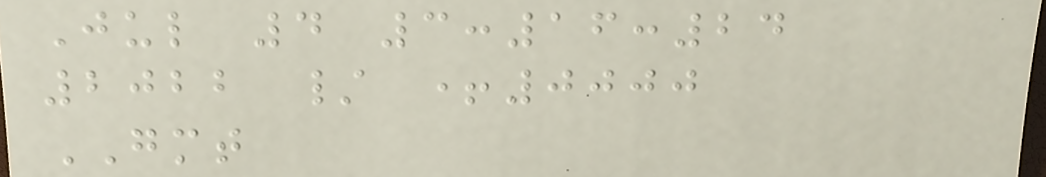Jul 4 3:16:24
2022 / +0000
GMT
